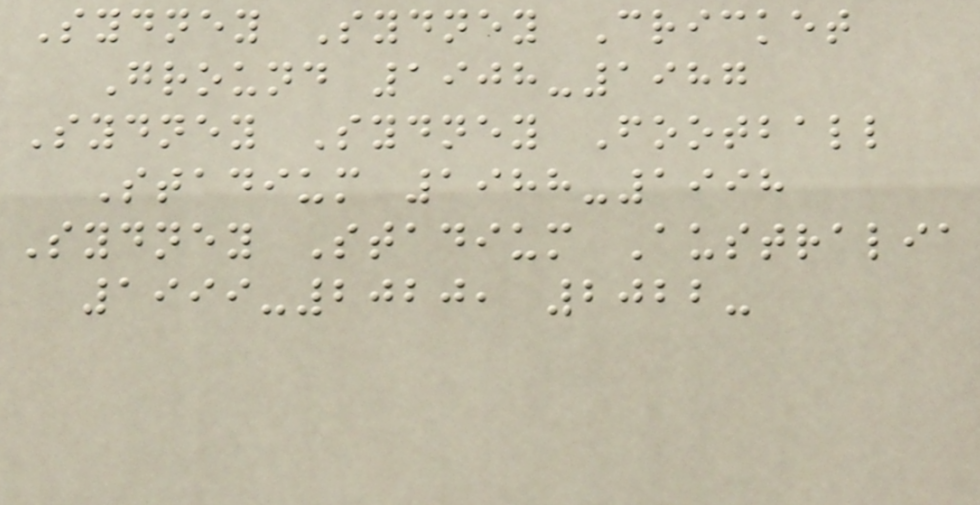Sydney Sydney Cricket
Ground 1908-1987
Sydney Sydney Football
Stadium 1988-1998
Sydney Stadium Australia
1999-2020, 2022-
